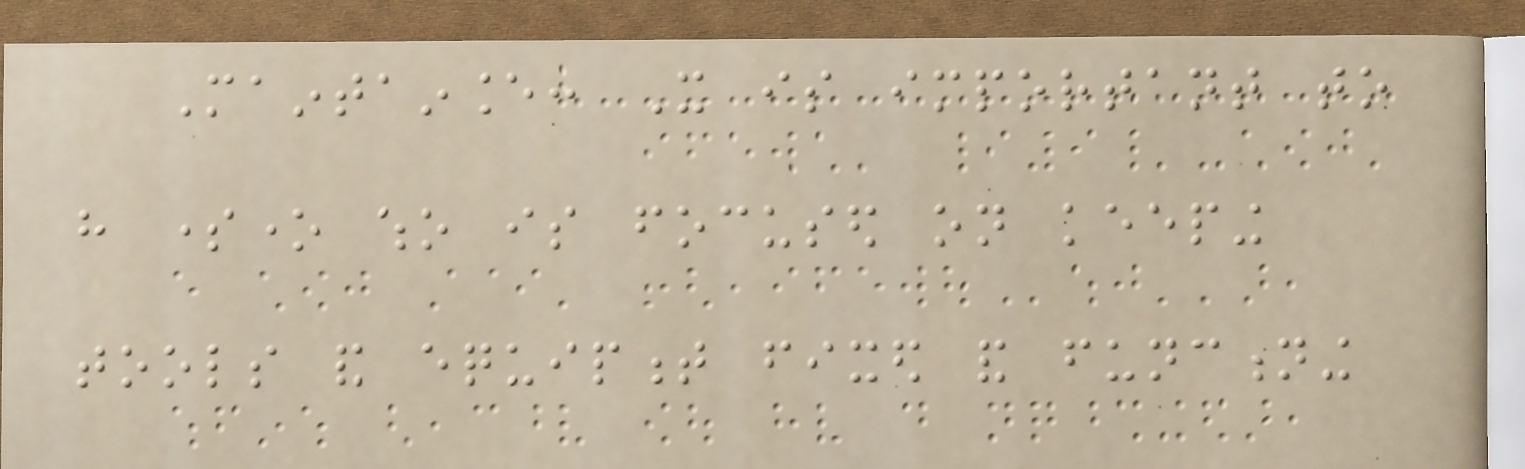Maintainance: It is important to
have someone who is focused on keeping
tools and equipment fixed and functioning
